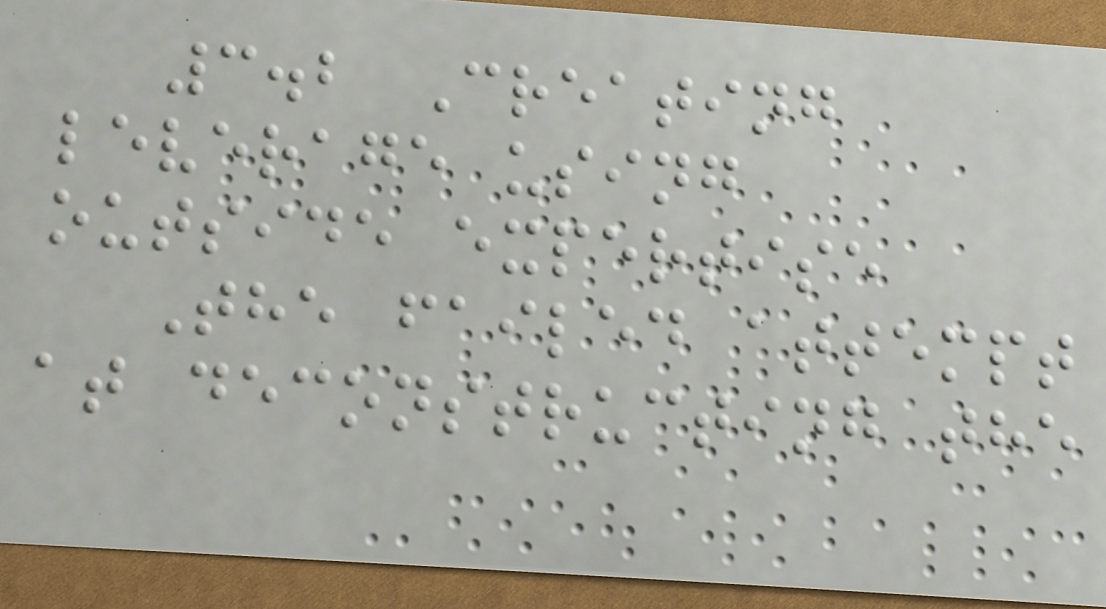3.2 Creating
leverage using
outside expertise
The failed attempt
at deconstructing the
